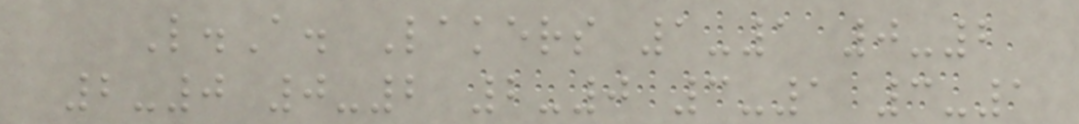L.A. Lakers 1-1 0-2
2-0 0-2 2-0 3-1 3-1
